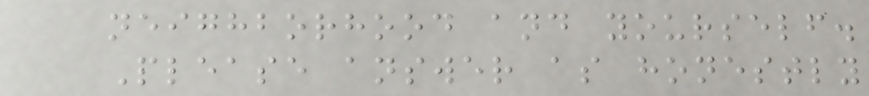neighborhood and yourself.
Please answer as honestly
